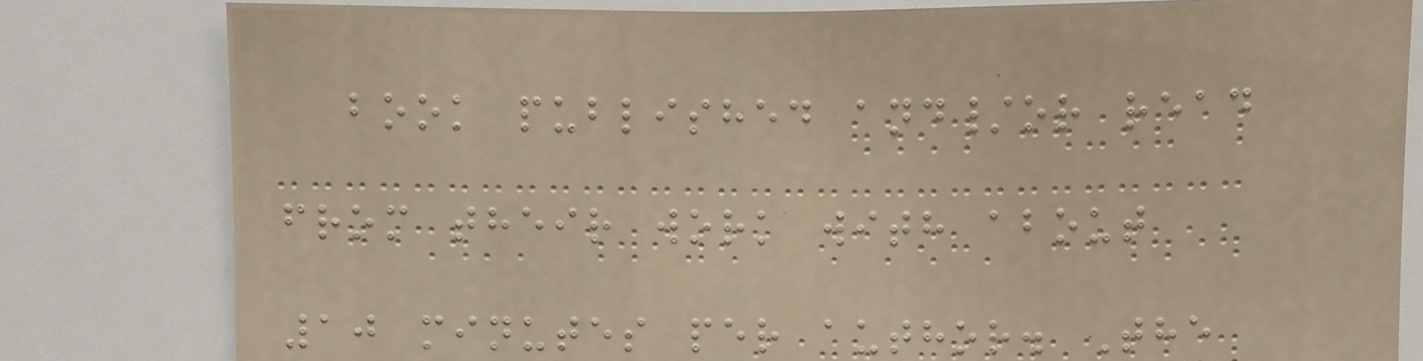book published and/or read
from their work with about
10 minutes per author. The
